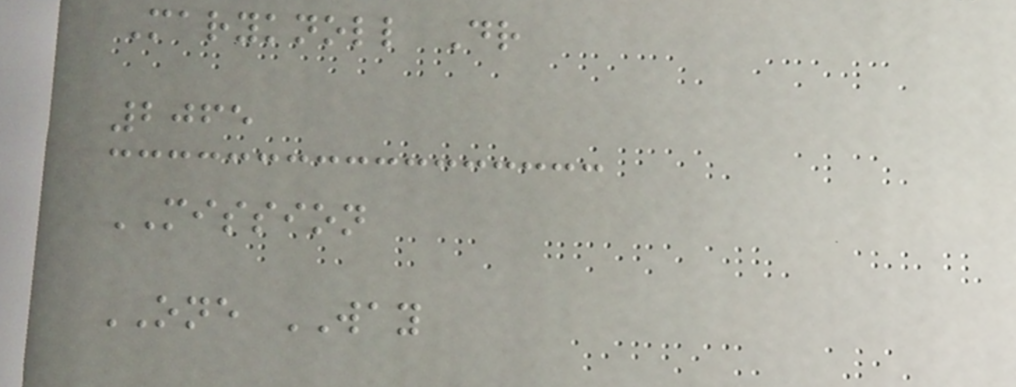Maryknoll Dr
2065
MISSION
ONE WAY
